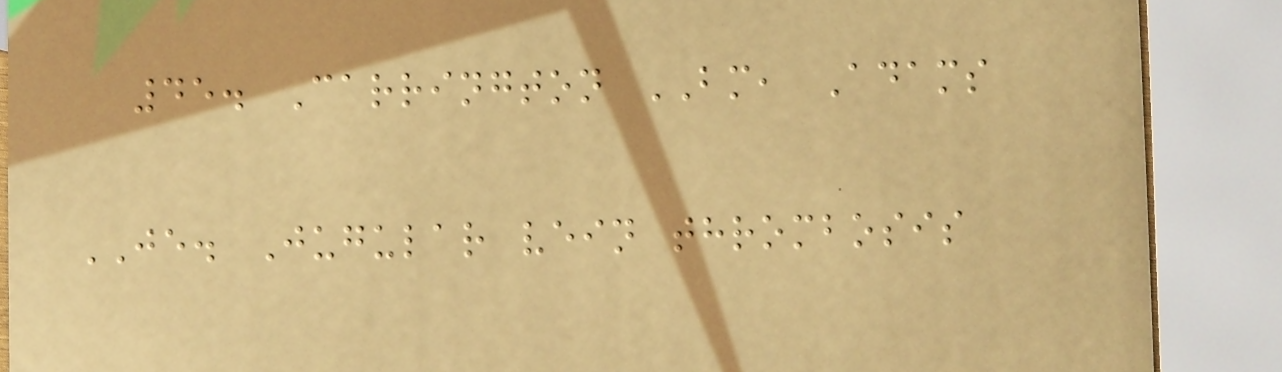45. Carrington BM, Adams
JE. Jugular vein thrombosis
